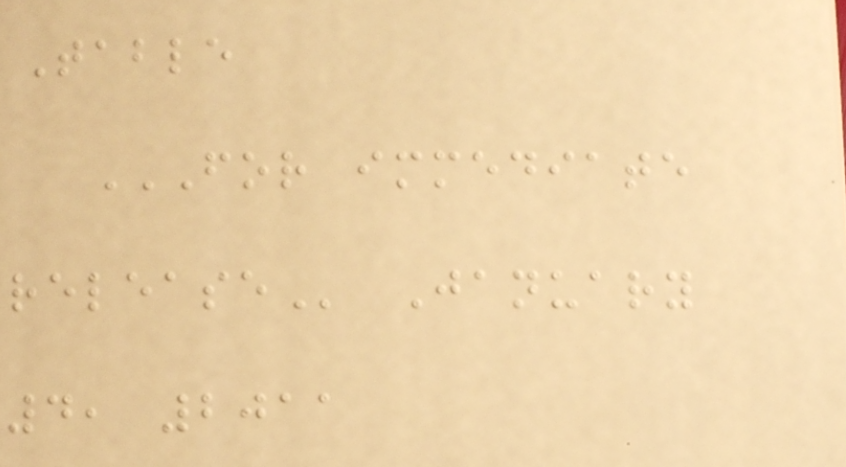Table
FOR IMMEDIATE
RELEASE January
4, 2011
